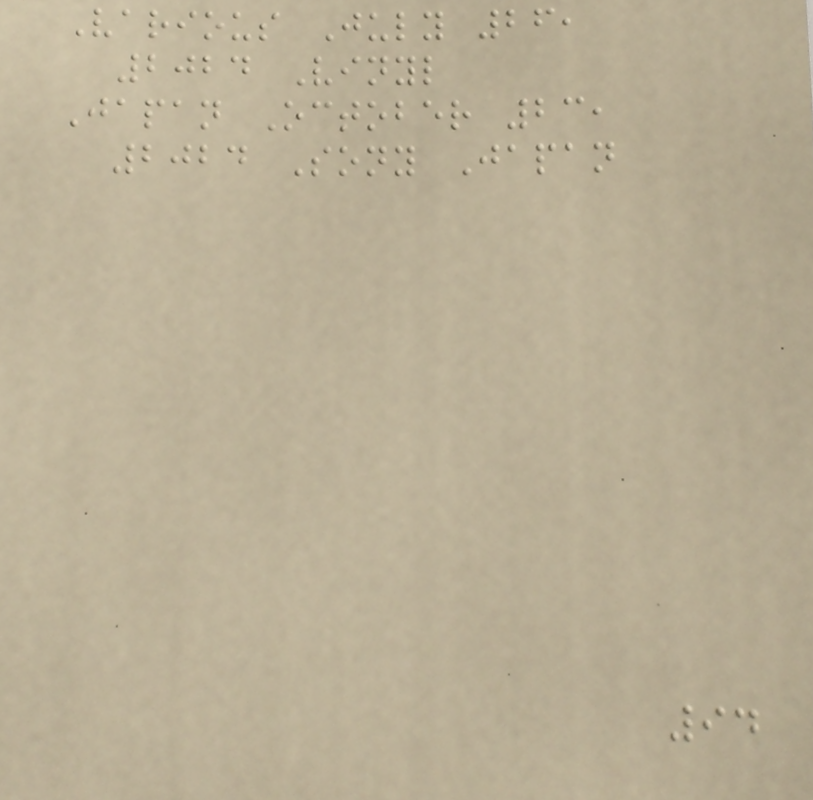Various July 26,
2024 Vinyl
Japan October 23,
2024 Sony Japan
94
